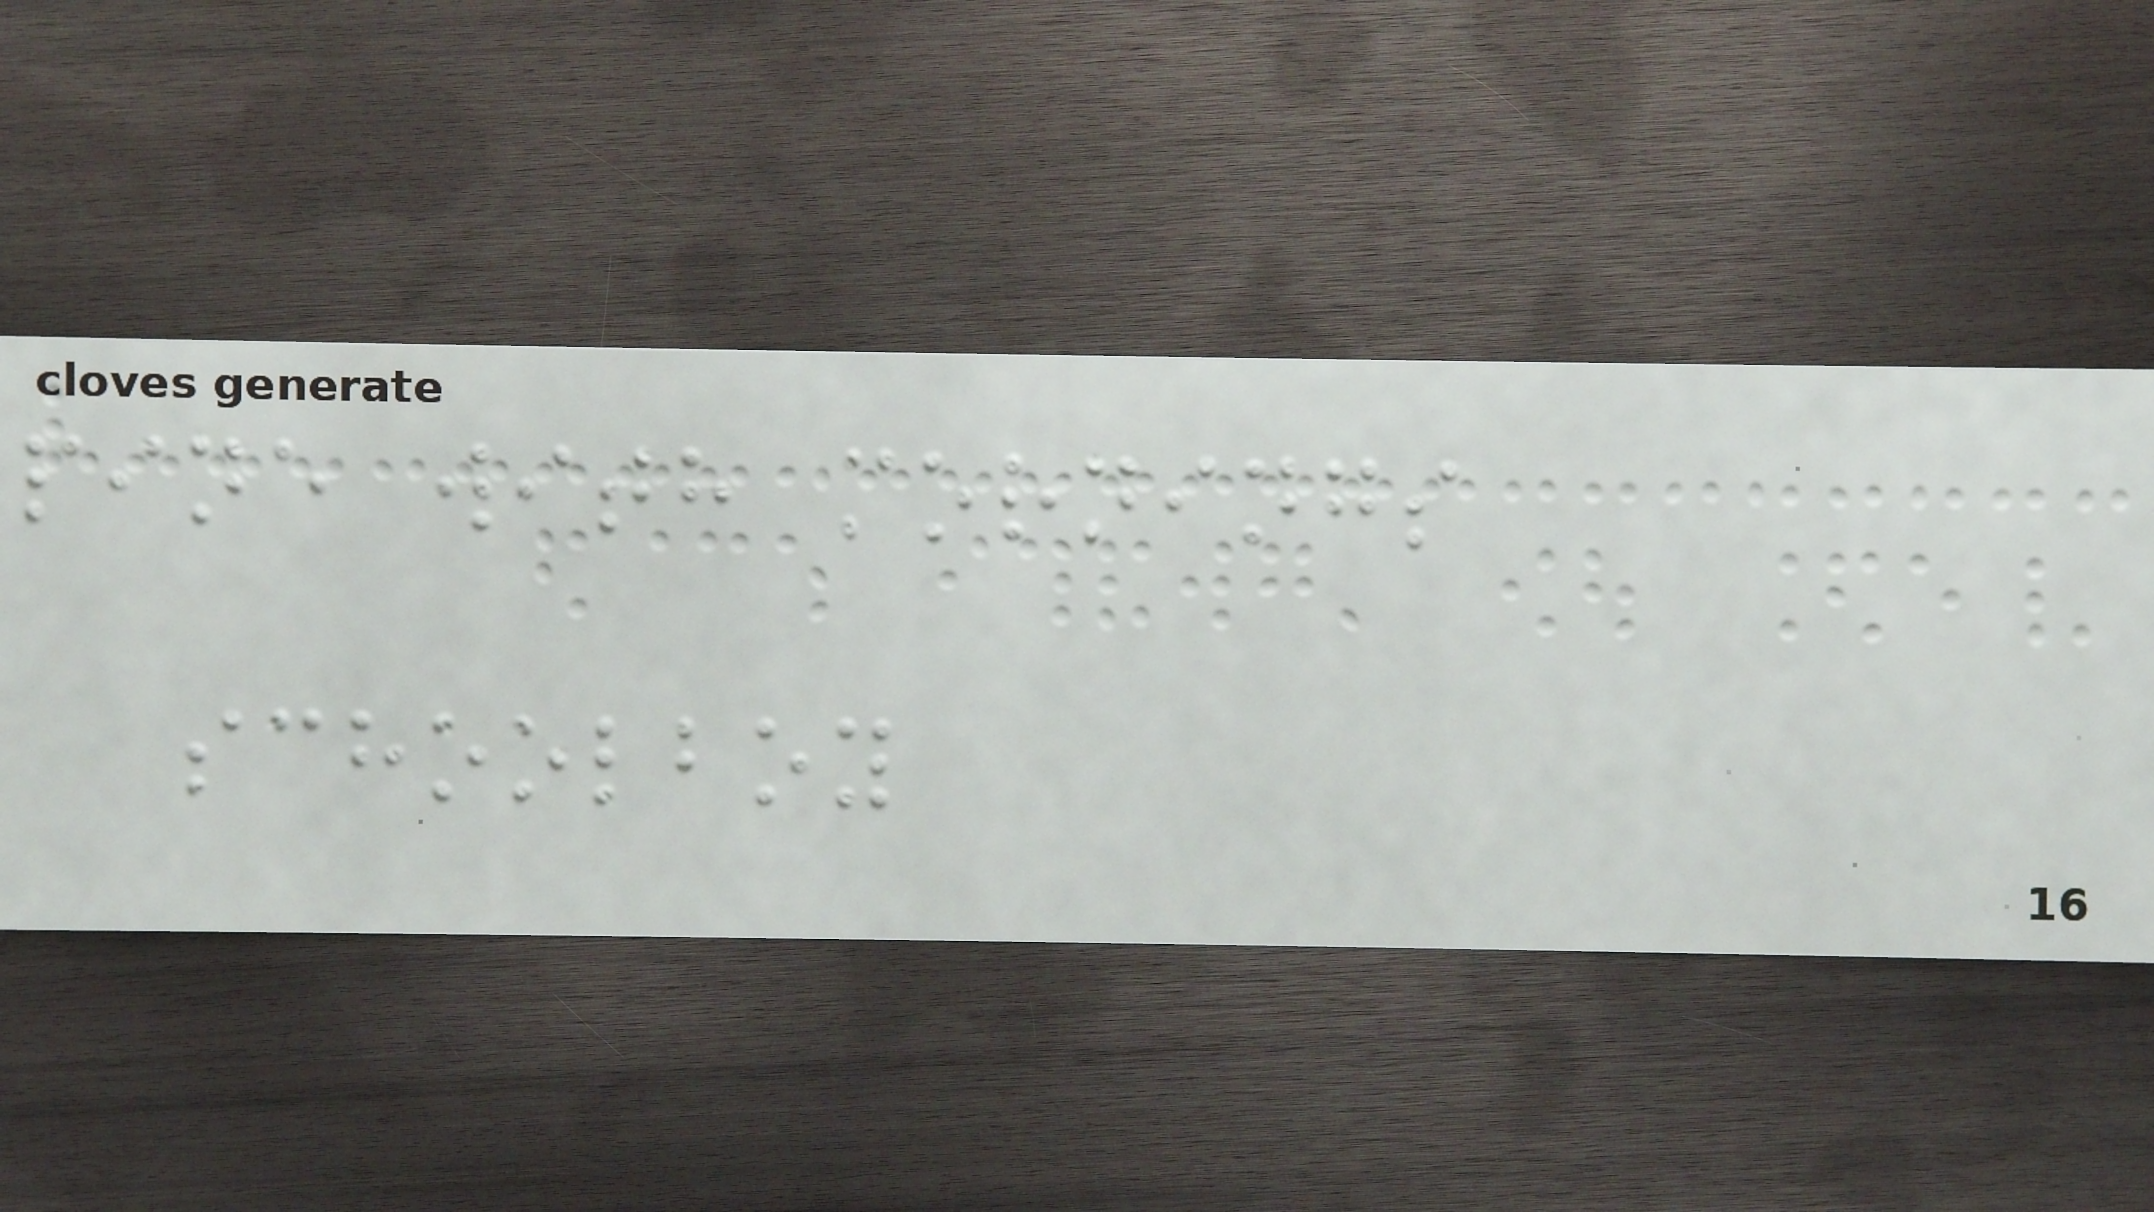pine with mornings
schoolboy
